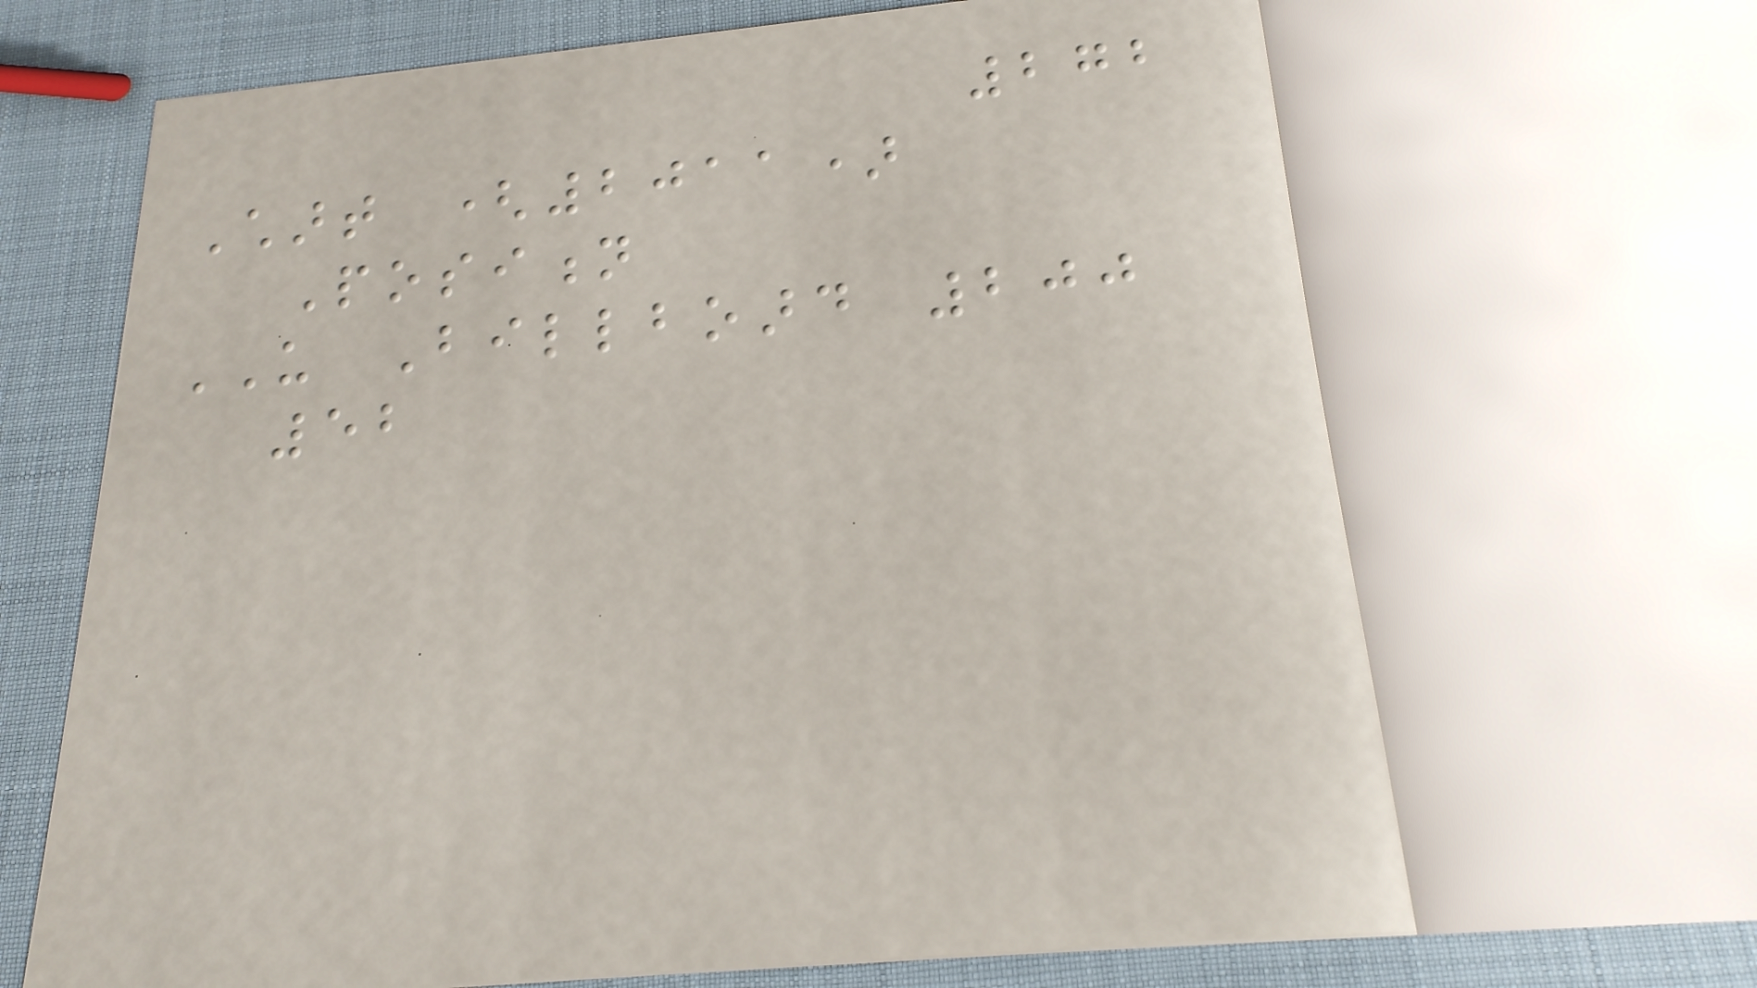272
Chart (2011)
Position
US Billboard 200
52
